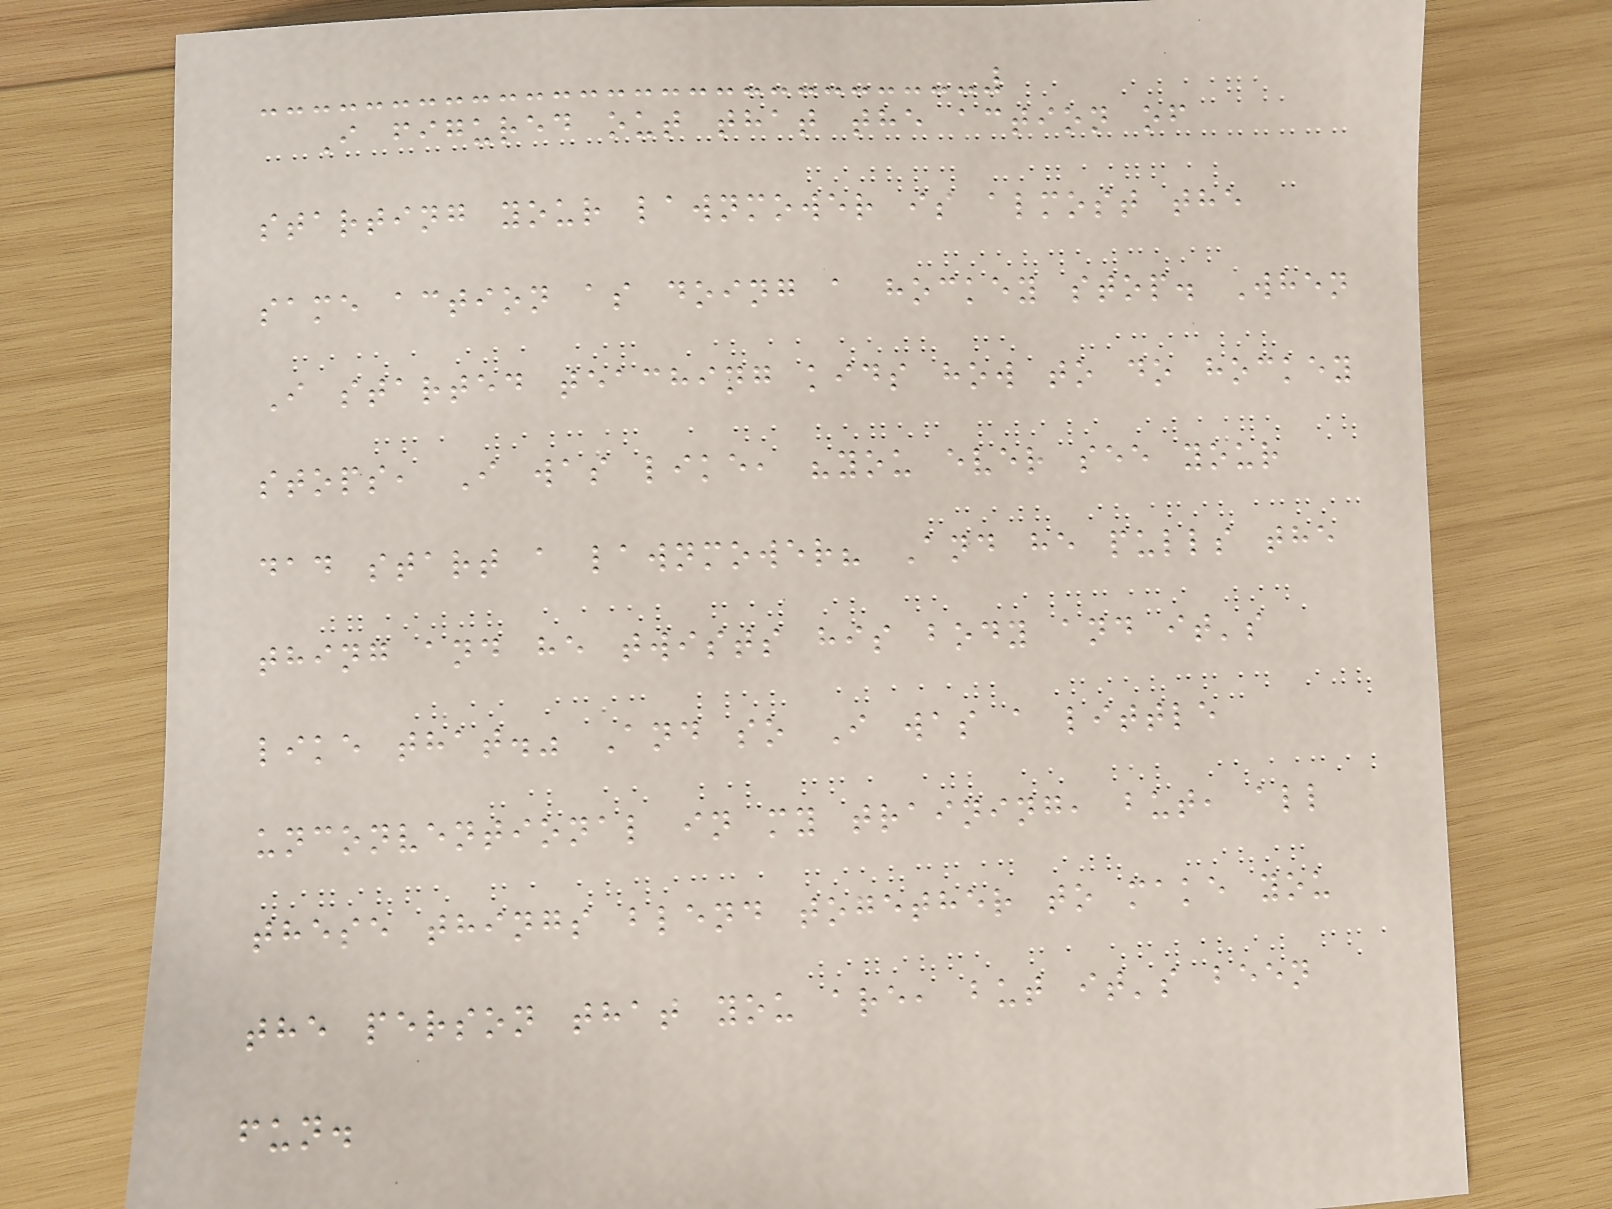I figured out that the action of
starting your lawnmower is almost the
same action as doing a hockey stop. When
I started teaching kids how to do hockey
stops, I was like, "you ever see your
dad start a lawnmower? And he pulls the
thing and he twists his body and it's
like that." And so I was a little
unconventional in my training, but, all
these things blend together to make you
the person that you are, but it's been
fun.
